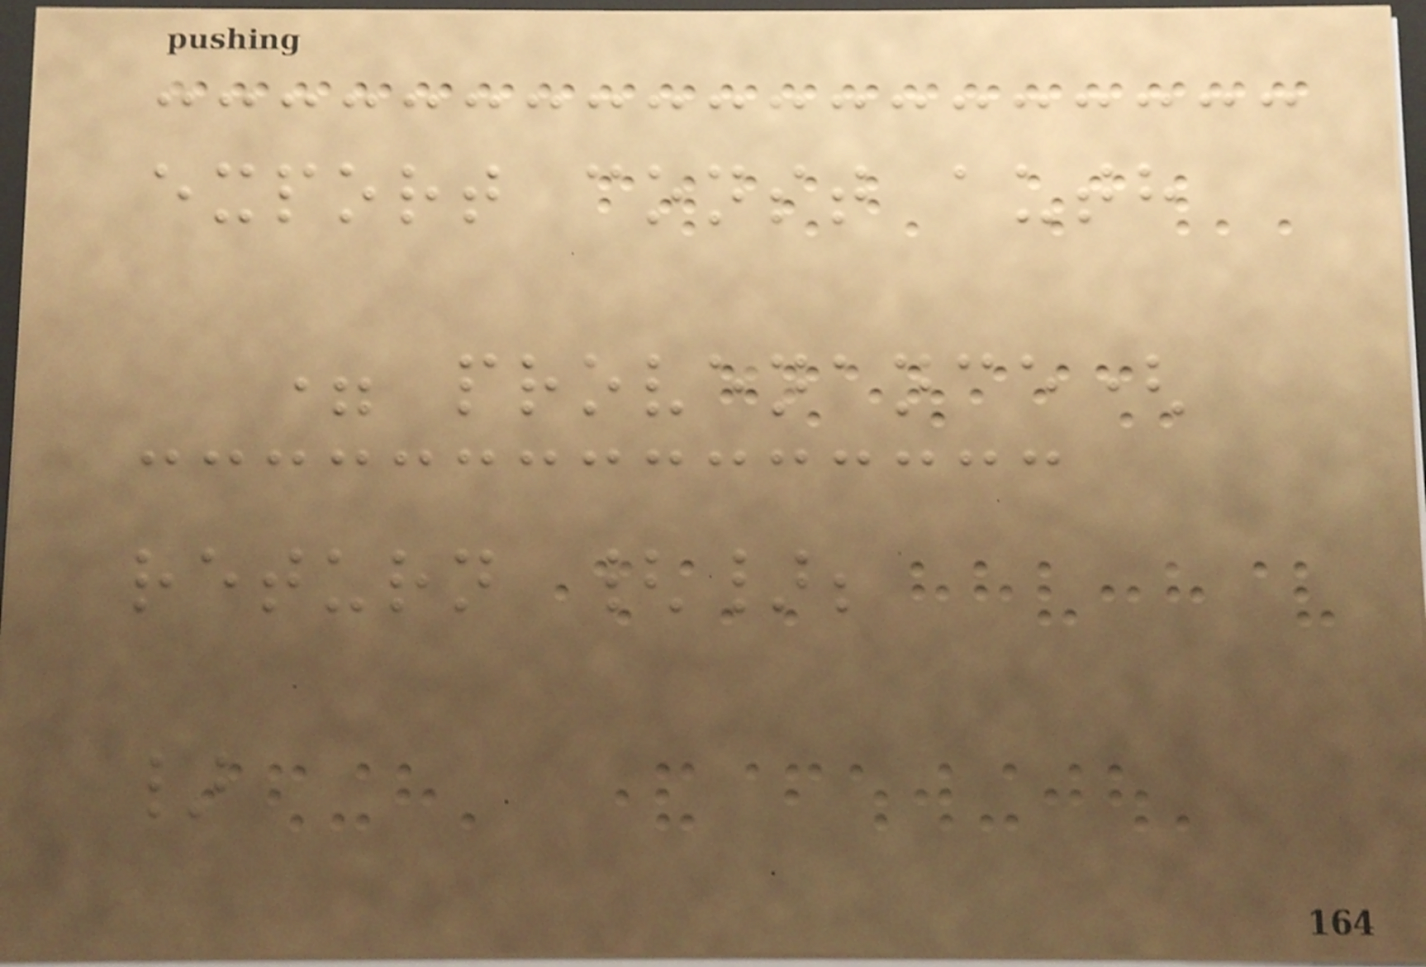export const auth
= provenance(
return {};
}
